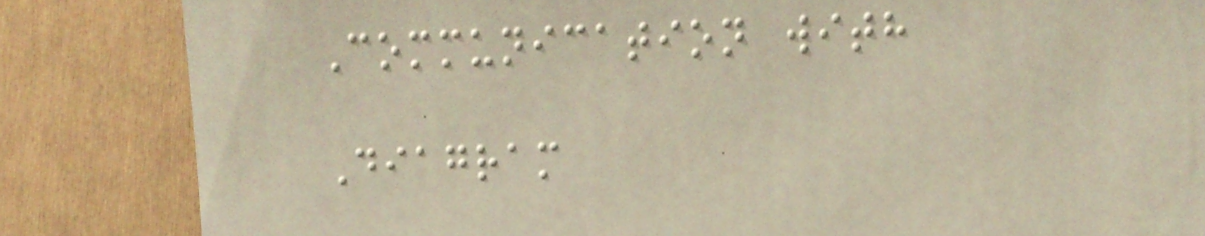Communication with
Diagram
